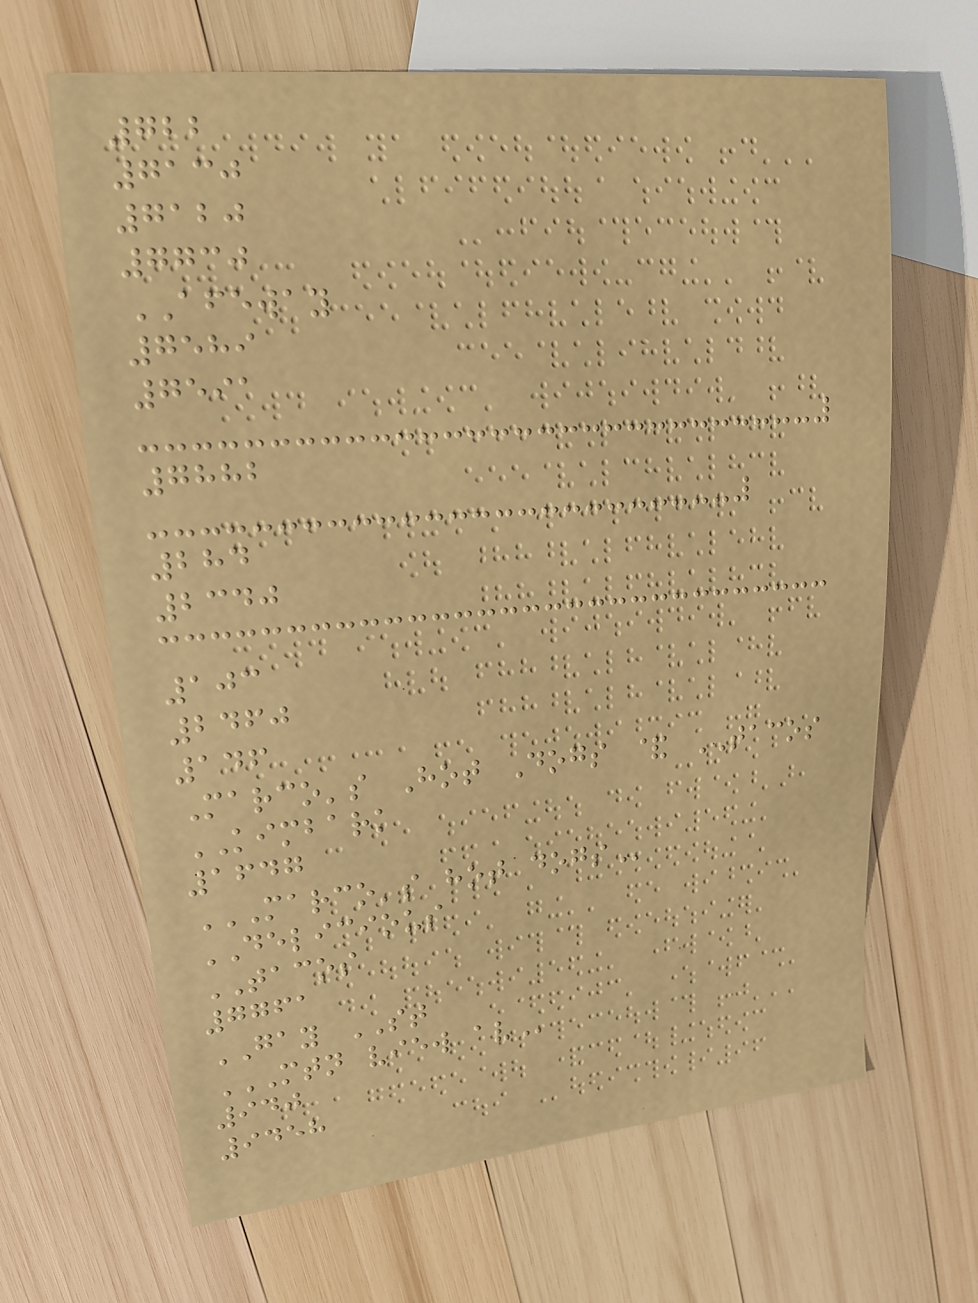722
7130
7120
7730
AFEWAY
7589
7591
7882
284
2340
103
2460
146
Marco's Hot Dogs & TACOS
KIMBARK
1647
MARCO'S HOT DOGS
DELICIOUS
TACOS
7761
GAY ST
MTN VIEW AV
940
9458
